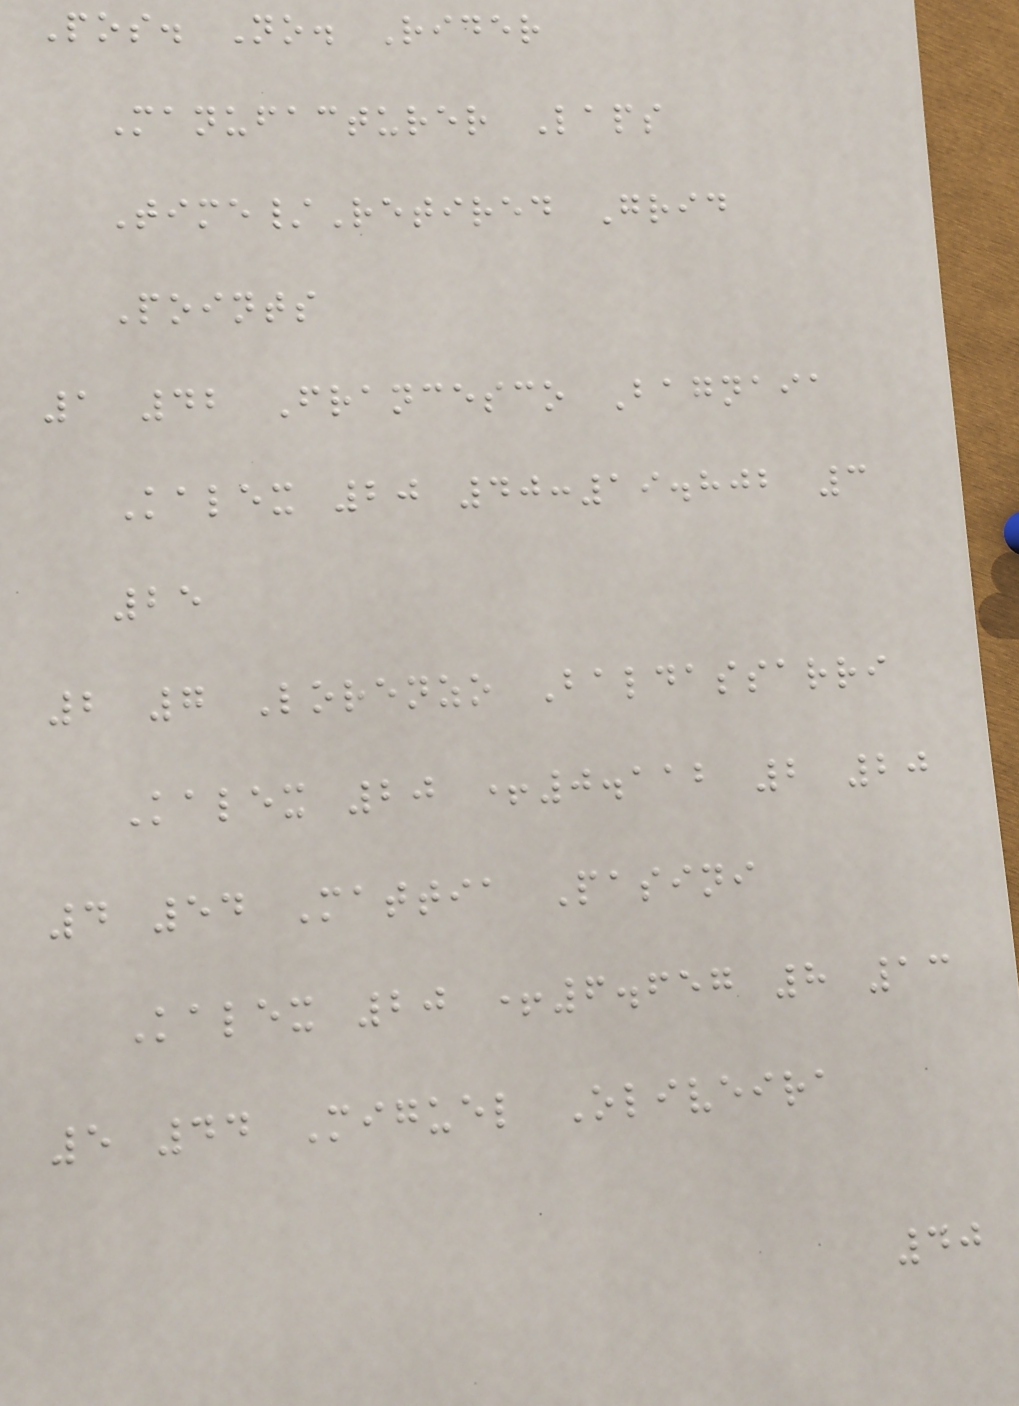Pos. No. Rider
Manufacturer Laps
Time/Retired Grid
Points
1 42 Francesco Bagnaia
Kalex 20 40:19.802 3
25
2 7 Lorenzo Baldassarri
Kalex 20 +0.112 2 20
4 54 Mattia Pasini
Kalex 20 +6.657 8 13
5 44 Miguel Oliveira
40
